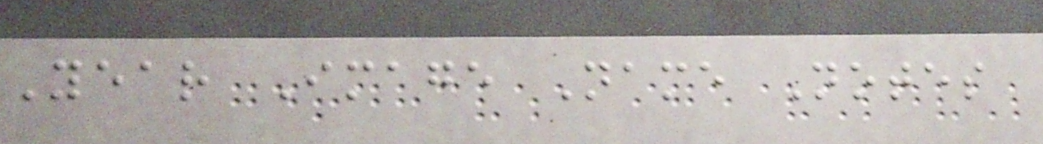Year Image Name Notes
